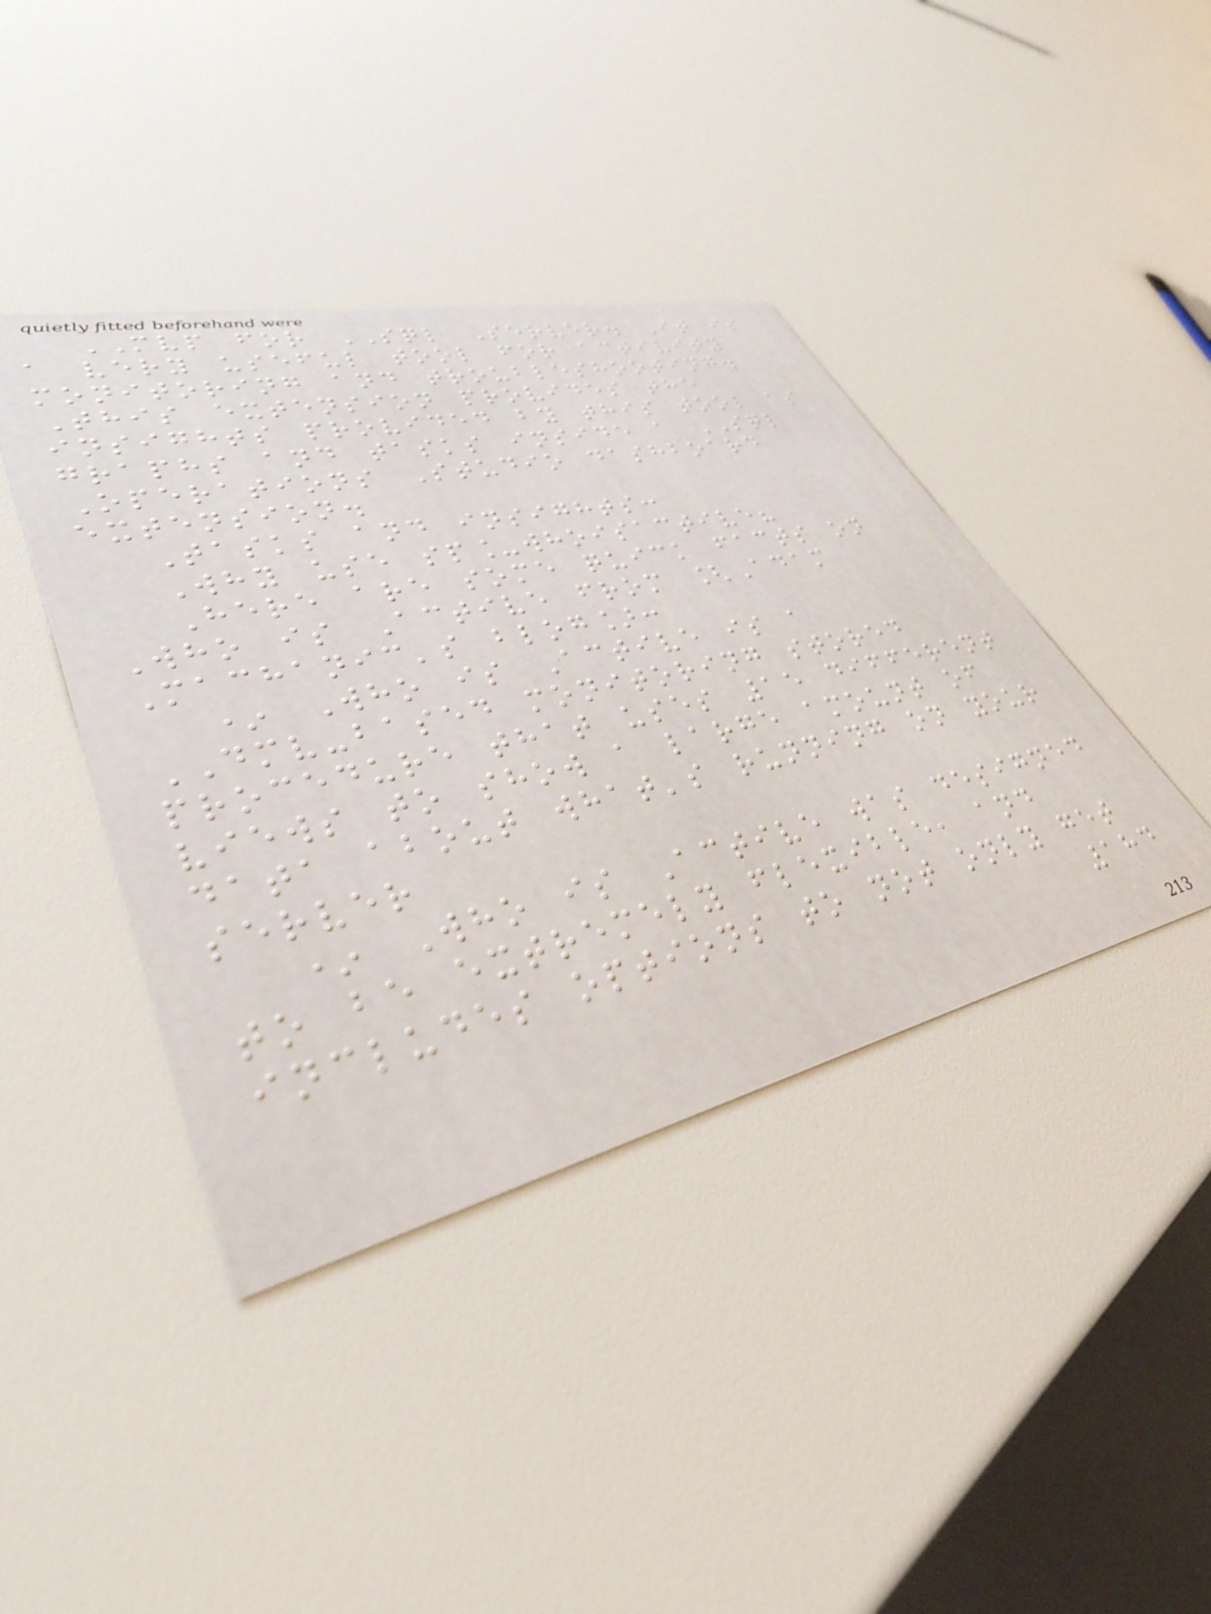MVP for SQL Server. It is
a very useful tool for activity
monitoring and troubleshooting.
This extension provides the
insights provided by this tool as
graphs and tasks inside a SQL
Operations Studio dashboard
extension.
Tasks and insights:
Why use sp_whoisactive?
Here are some quick facts on
Who is Active from [Adam
Machanic's blog]:
* Who is Active is a
DMV-based monitoring stored
procedure that uses 15 different
views to show a large amount of
data about what's running on your
server
* Who is Active was designed
to be extremely flexible, and
includes options to not only get
184
